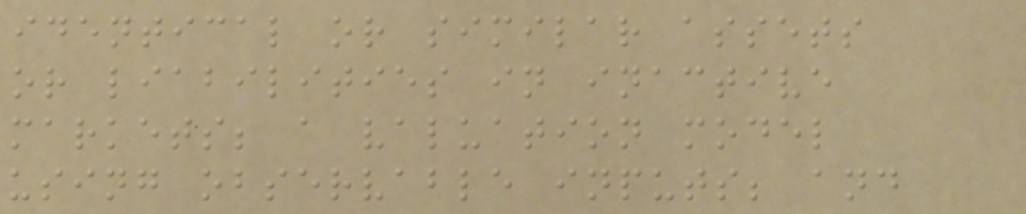identical or similar assets
or liabilities in inactive
markets; a valuation model
using observable inputs; and
